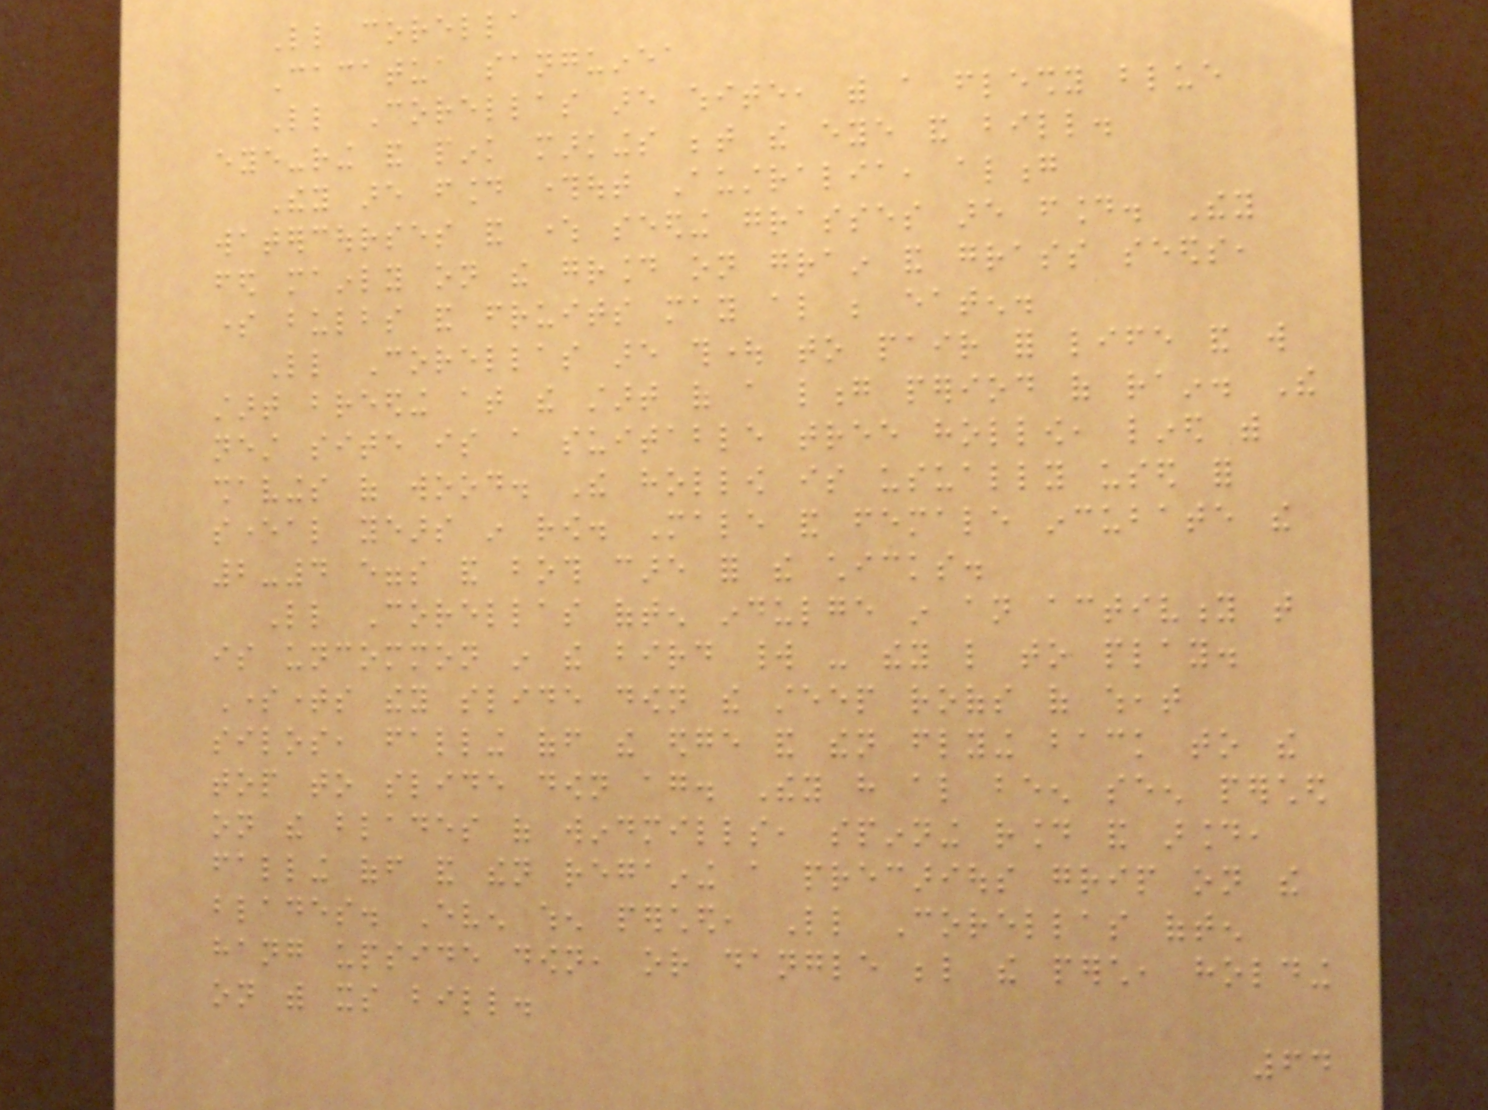Little corella
Cacatua sanguinea
Little Corellas are white, with a fleshy blue
eye-ring and pink markings between the eye and bill.
They are found throughout Australia, along
watercourses and where seeding grasses are found. They
fed mainly on the ground on grain and grass seeds,
some bulbs and fruits may also be eaten.
Little Corellas are thought to pair for life and will
start breeding at the start of a long period of rain. The
nest site is a suitable tree hollow, lined with
shavings of wood. The hollow is usually used for
several years in row. Male and female incubate the
2-4 eggs and both care for the chicks.
Little Corellas often indulge in an activity that
is uncommon in the bird world - they like to play.
Sometimes they slide down the steep roofs of wheat
silos, falling off the edge and then flying back to the
top to slide down again. They have also been seen perched
on the blades of windmills, spinning round and around,
falling off and then regaining a precarious grip on the
blades. Even when perched, Little Corellas often
hang upside down, or dangle below the perch, holding
on with its bill.
64
